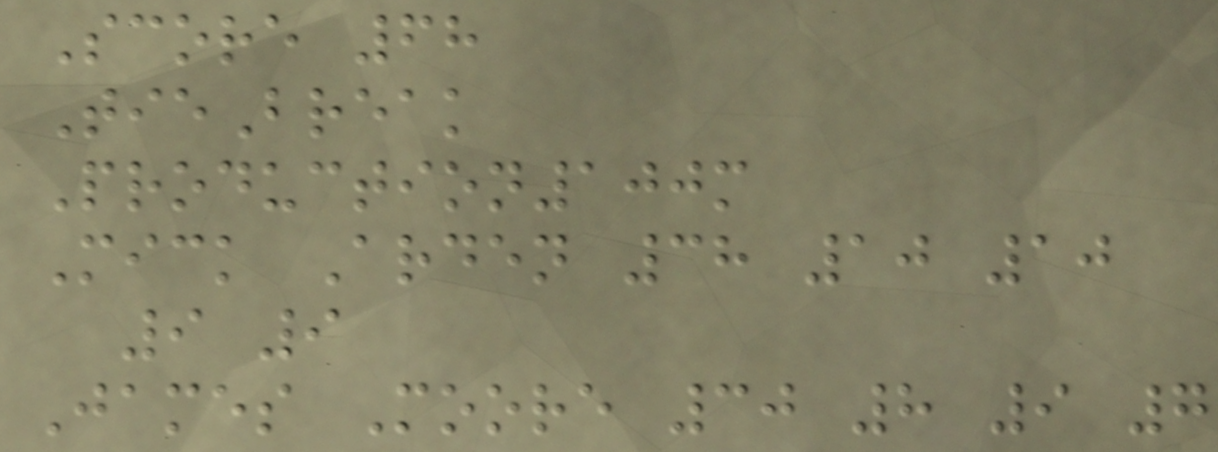Score 68
TieBreak
Production100m
Mick Arden 38 10 10
9 9
James Moore 30 8 9 7
